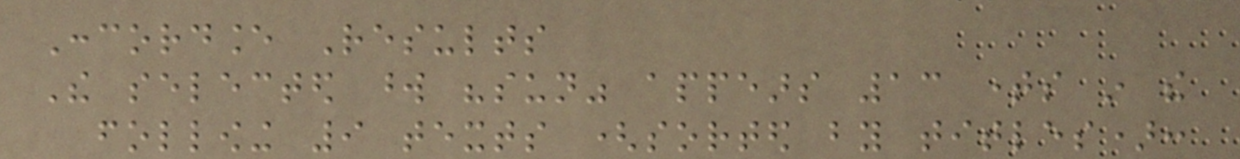Concordance Results
The selected word "sun" appears 13 times in the
following 9 texts (sorted by titles):
